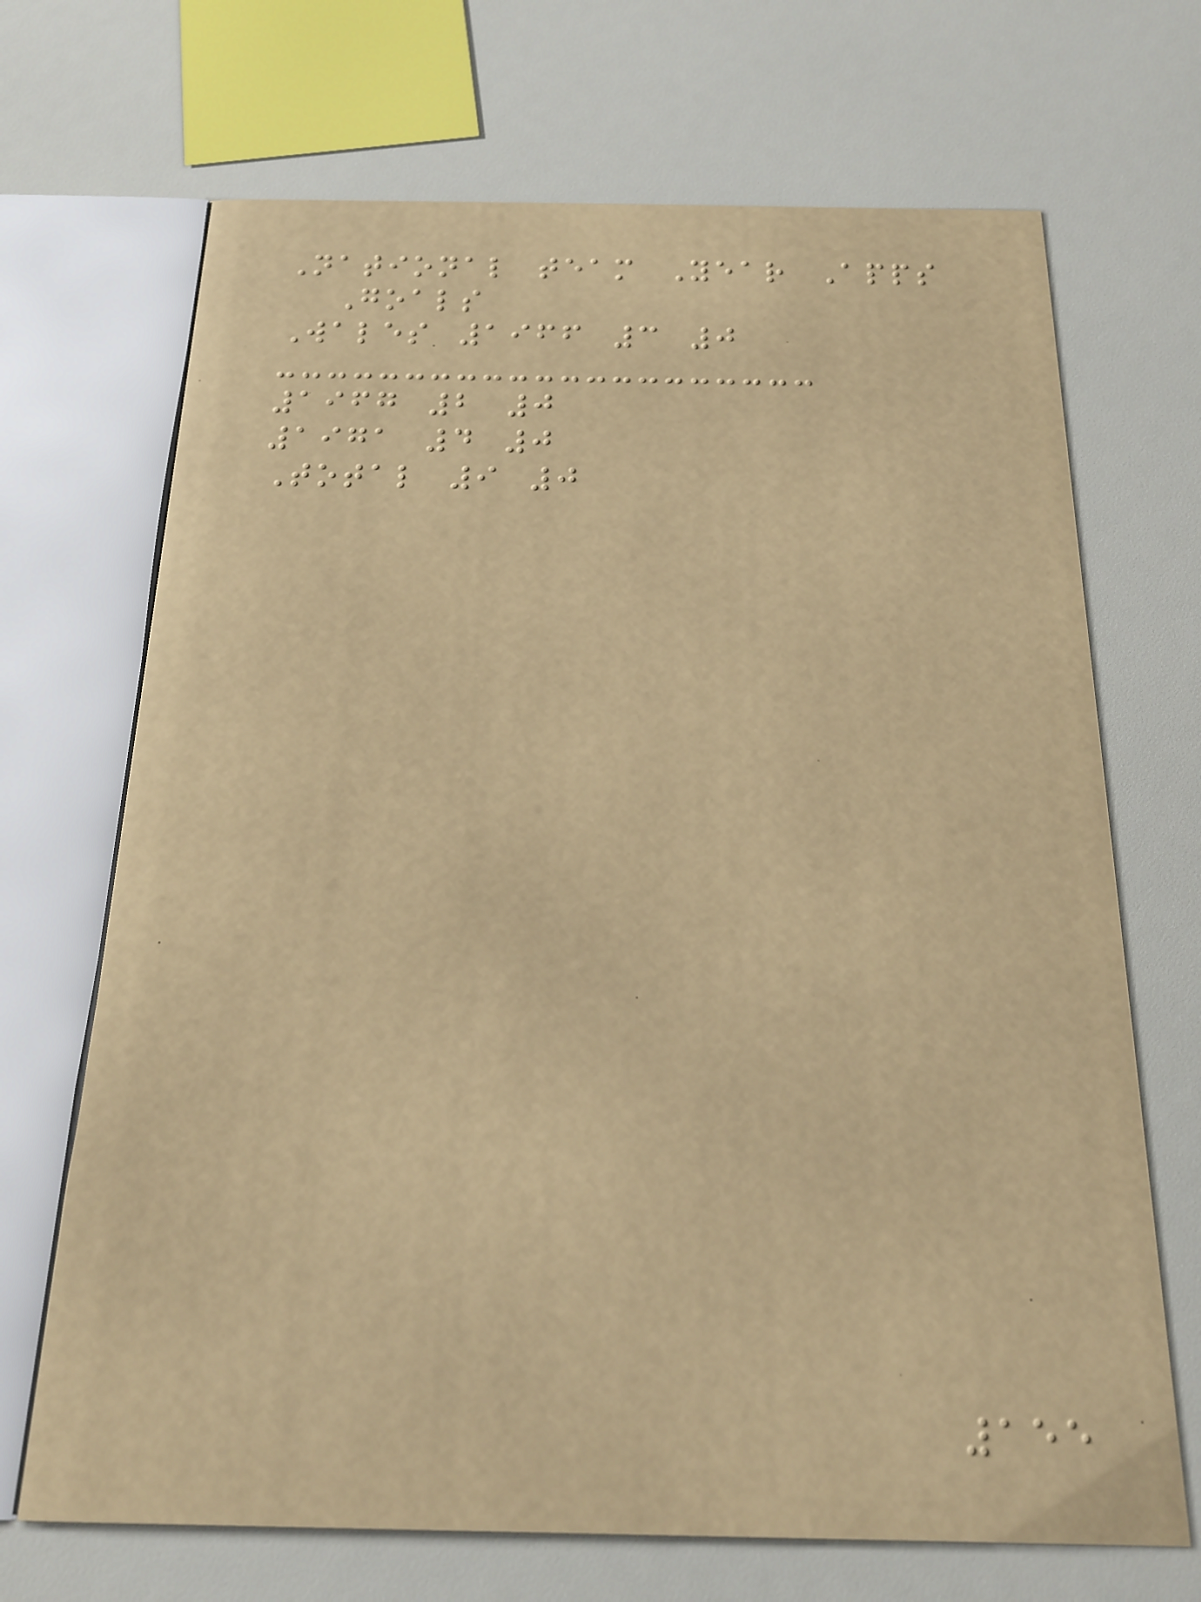National team Year Apps
Goals
Wales 1966 3 0
1967 2 0
1971 4 0
Total 9 0
155
